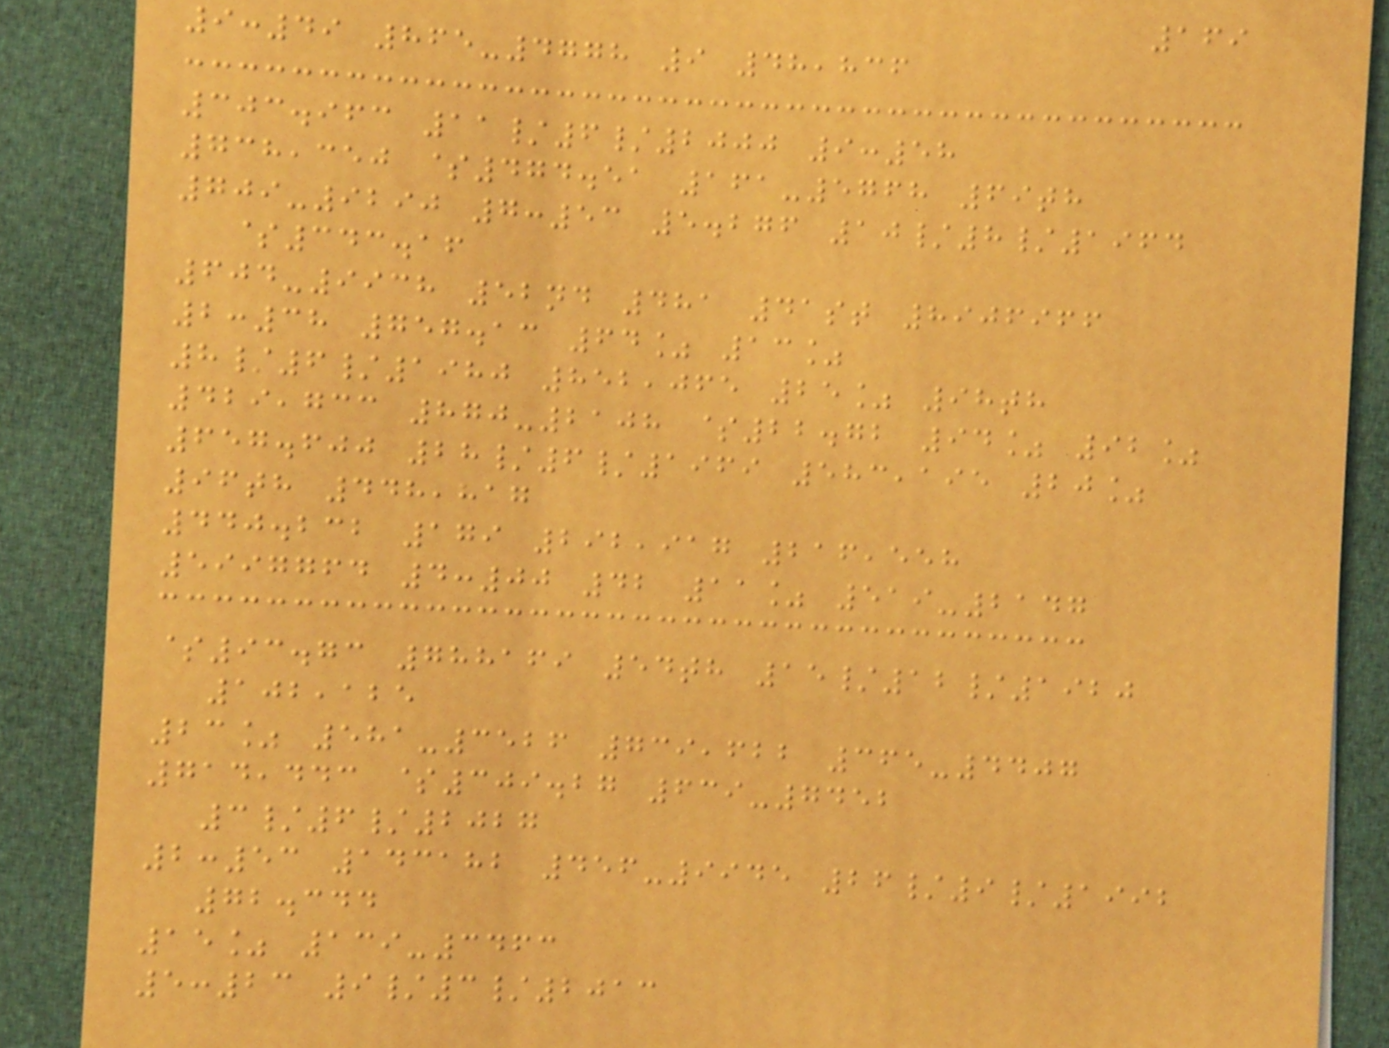169
9:49 865-4778 9 48,836
303.963 11/6/2000 9:58
738,350 $474.51 161-5768 69th
709-9290 7:53 5.276 10/8/1964
$343.16
604-9938 52nd 481 41st 8906966
2:38 757.13 64% 13%
8/6/1980 852,065 25% 98th
429,733 870-2108 $22.72 94% 92%
657.600 28/6/1969 583,195 20%
96th 448,817
440.232 179 292,917 216,558
5997764 4:00 42 11% 519-2147
$93.73 788169 54th 15/12/1920
102,125
23% 581-3526 739,622 365-4407
714,443 $309.27 639-7452
3/6/2027
2:53 143182 456-9945 26/9/1992
72.344
15% 139-3463
5:23 9/3/2013
